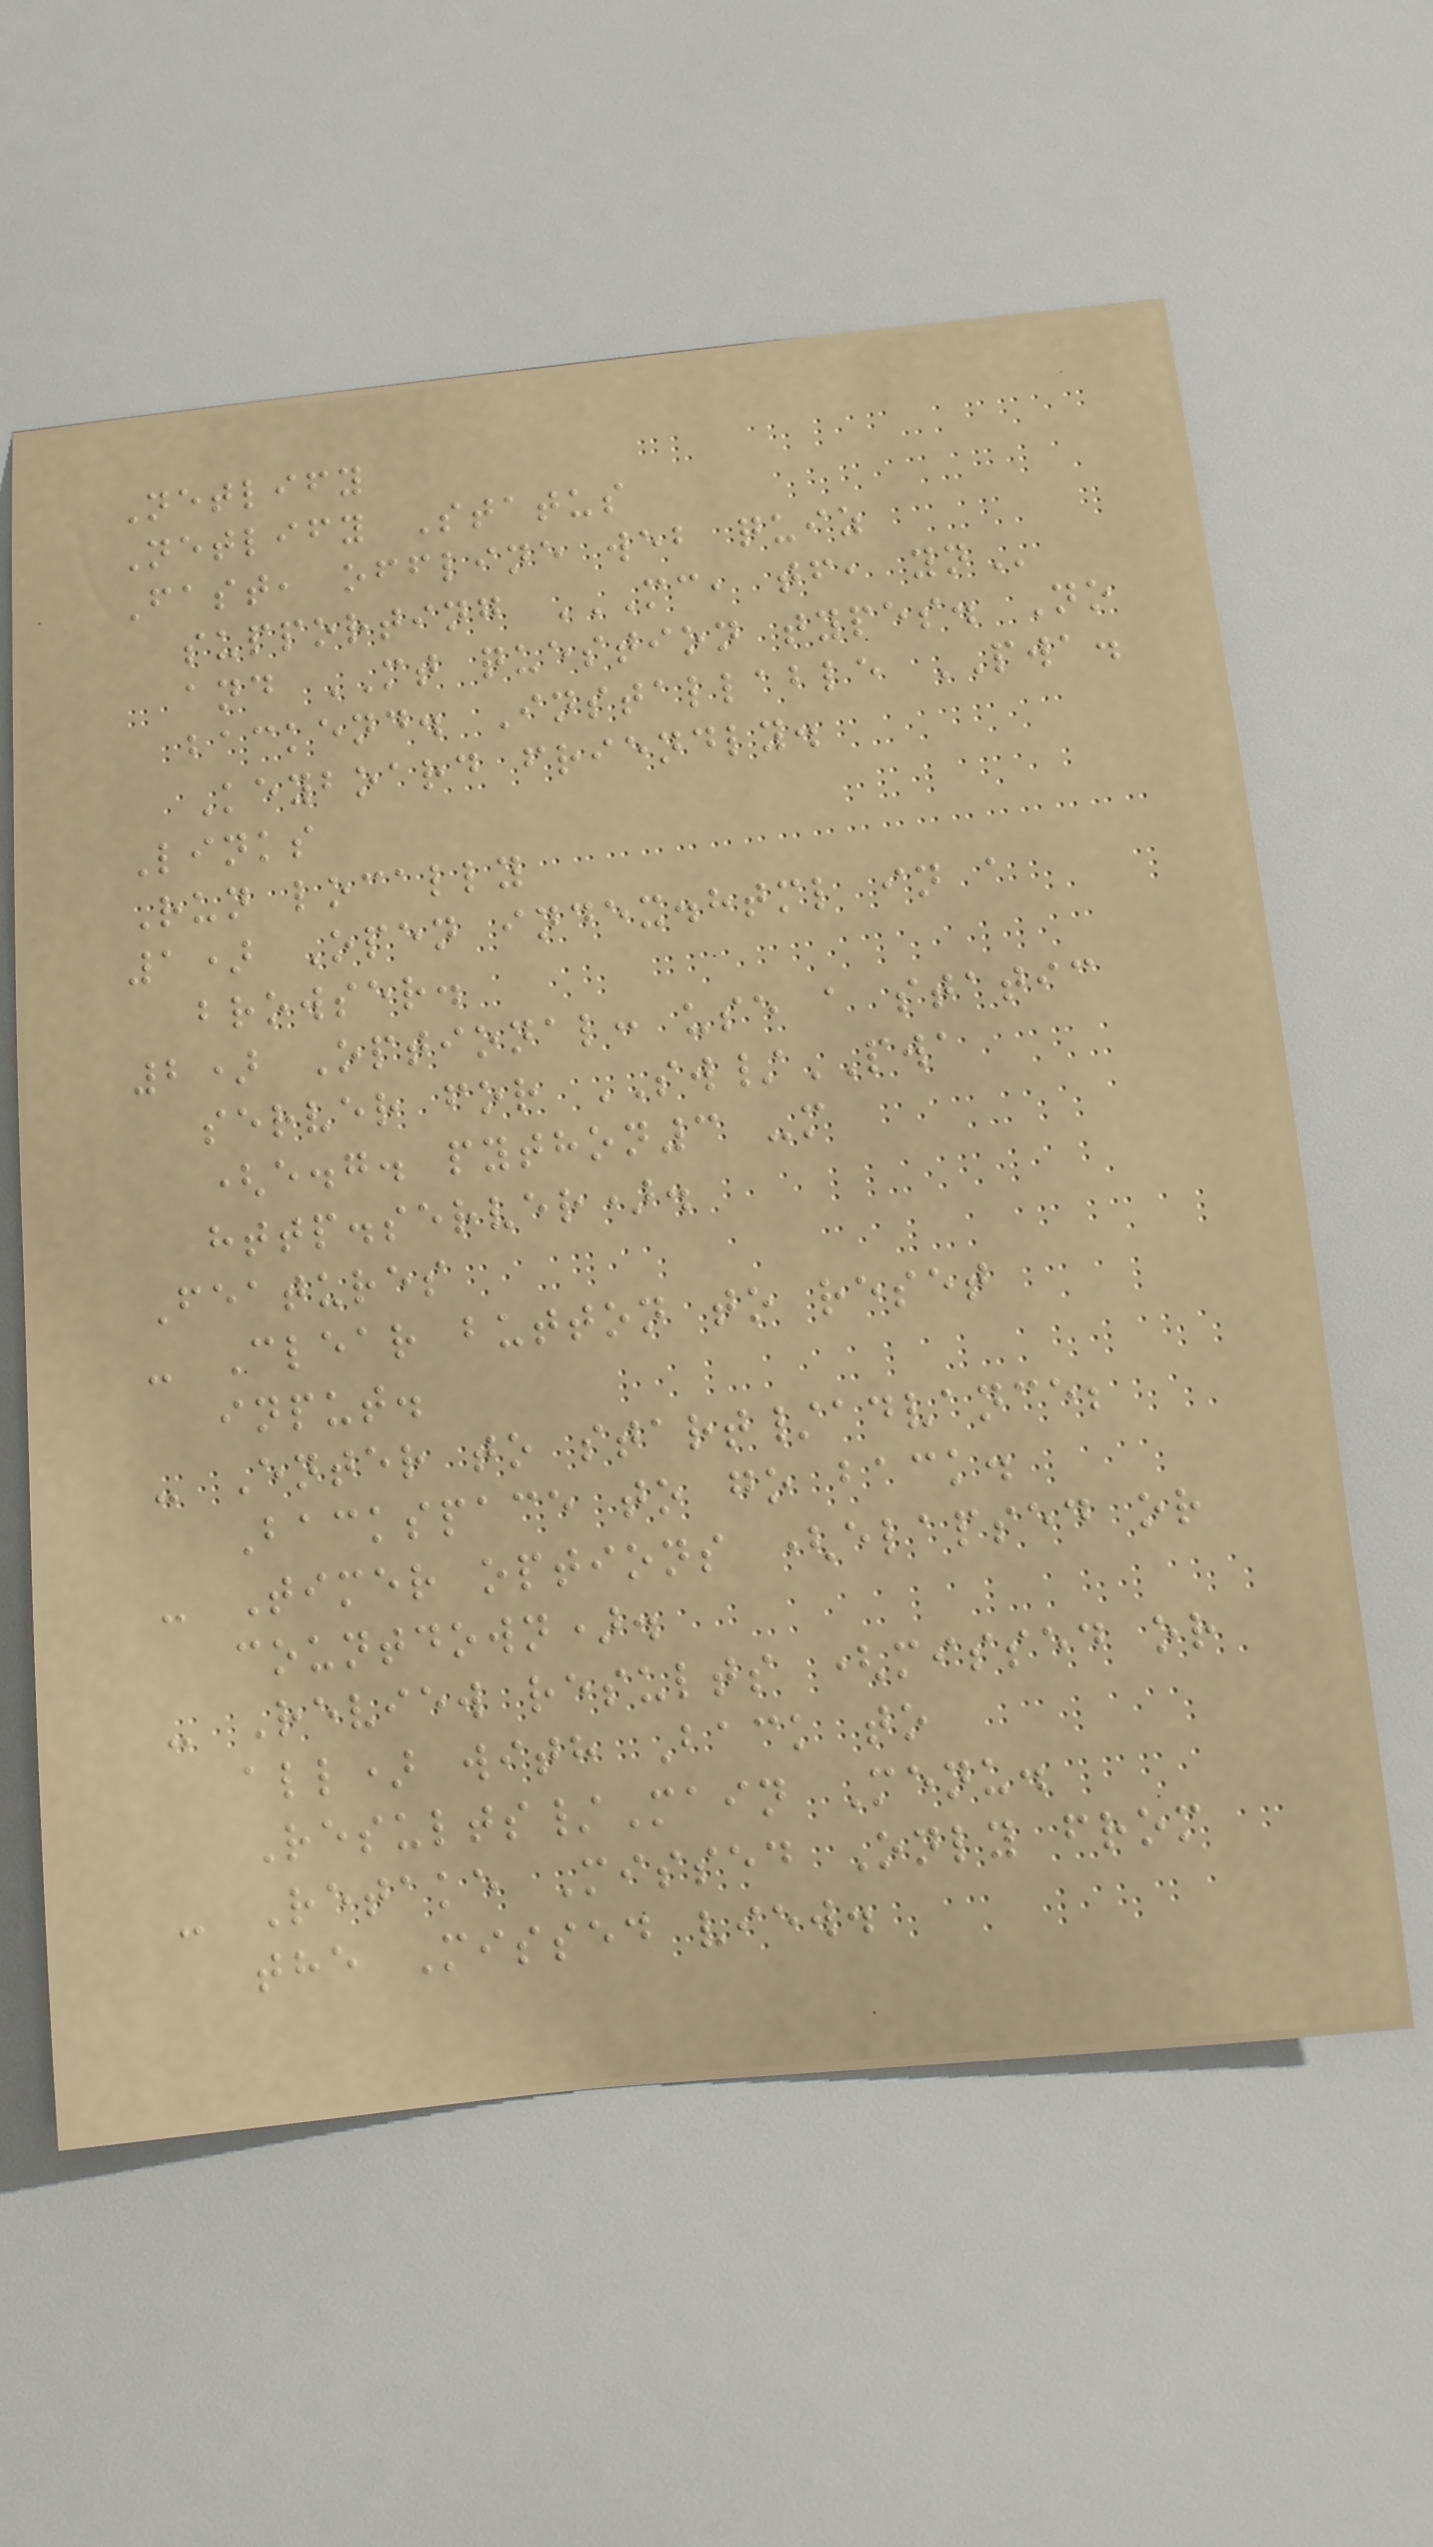Netlify
Netlify Status
Fast, offline web quiz
supporting MC, TF, YN
and MT question types. No
backend. Installable PWA.
Keyboard friendly.
Links
Run locally
1) Open index.html in a
browser.
2) Optional: use a static
server for SW/PWA
(e.g. python3 -m
http.server).
Features
- Clear button to reset
input.
- Enter to start/advance;
Backspace to go back.
- Timer options (elapsed or
countdown).
- Review results (missed or
all) with Back to
Results/Main Menu.
- Retake Missed Only from
the Missed view.
